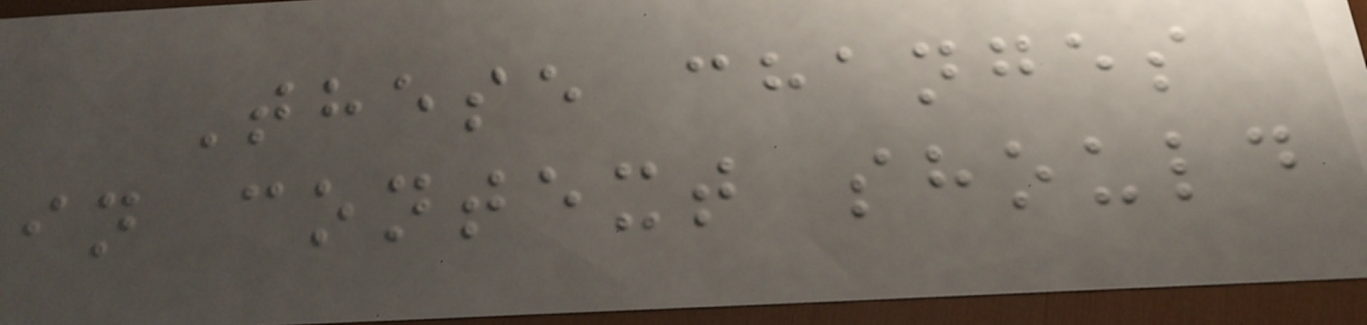These changes
in context should
